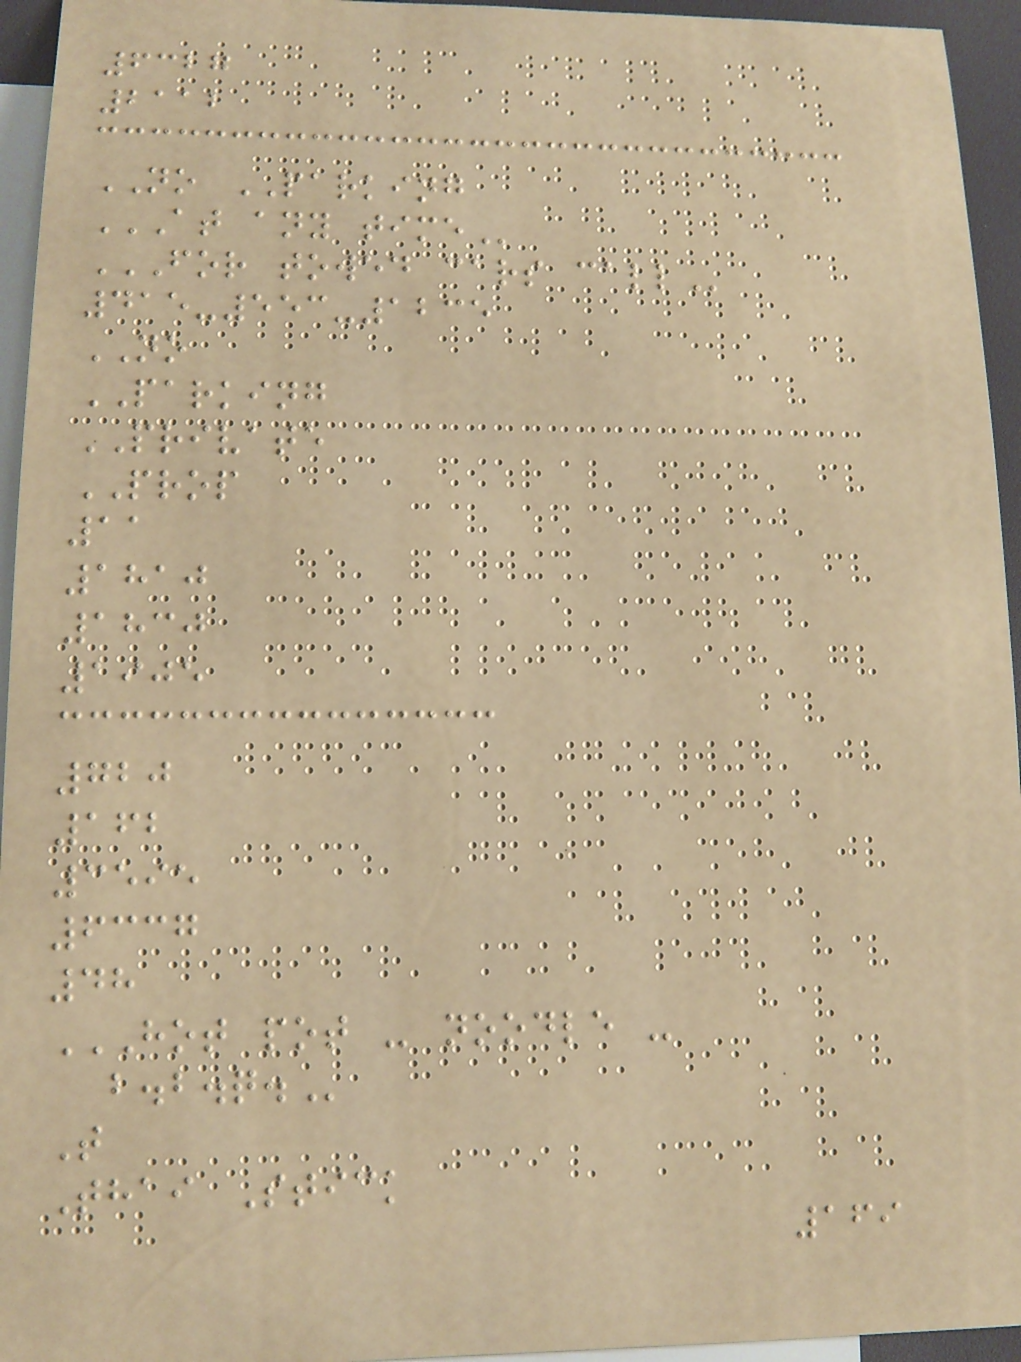6327
2112
NO PARKING
AT ANY TIME
FOR TOWED CARS CALL
415-553-1235
NO
PARKING
PRIVATE
PROP
11
1810
1830
1905
720
162
3595
6337
48
HOT POT - NOODLE -
B.B.Q.
T
Thai Stick
169
